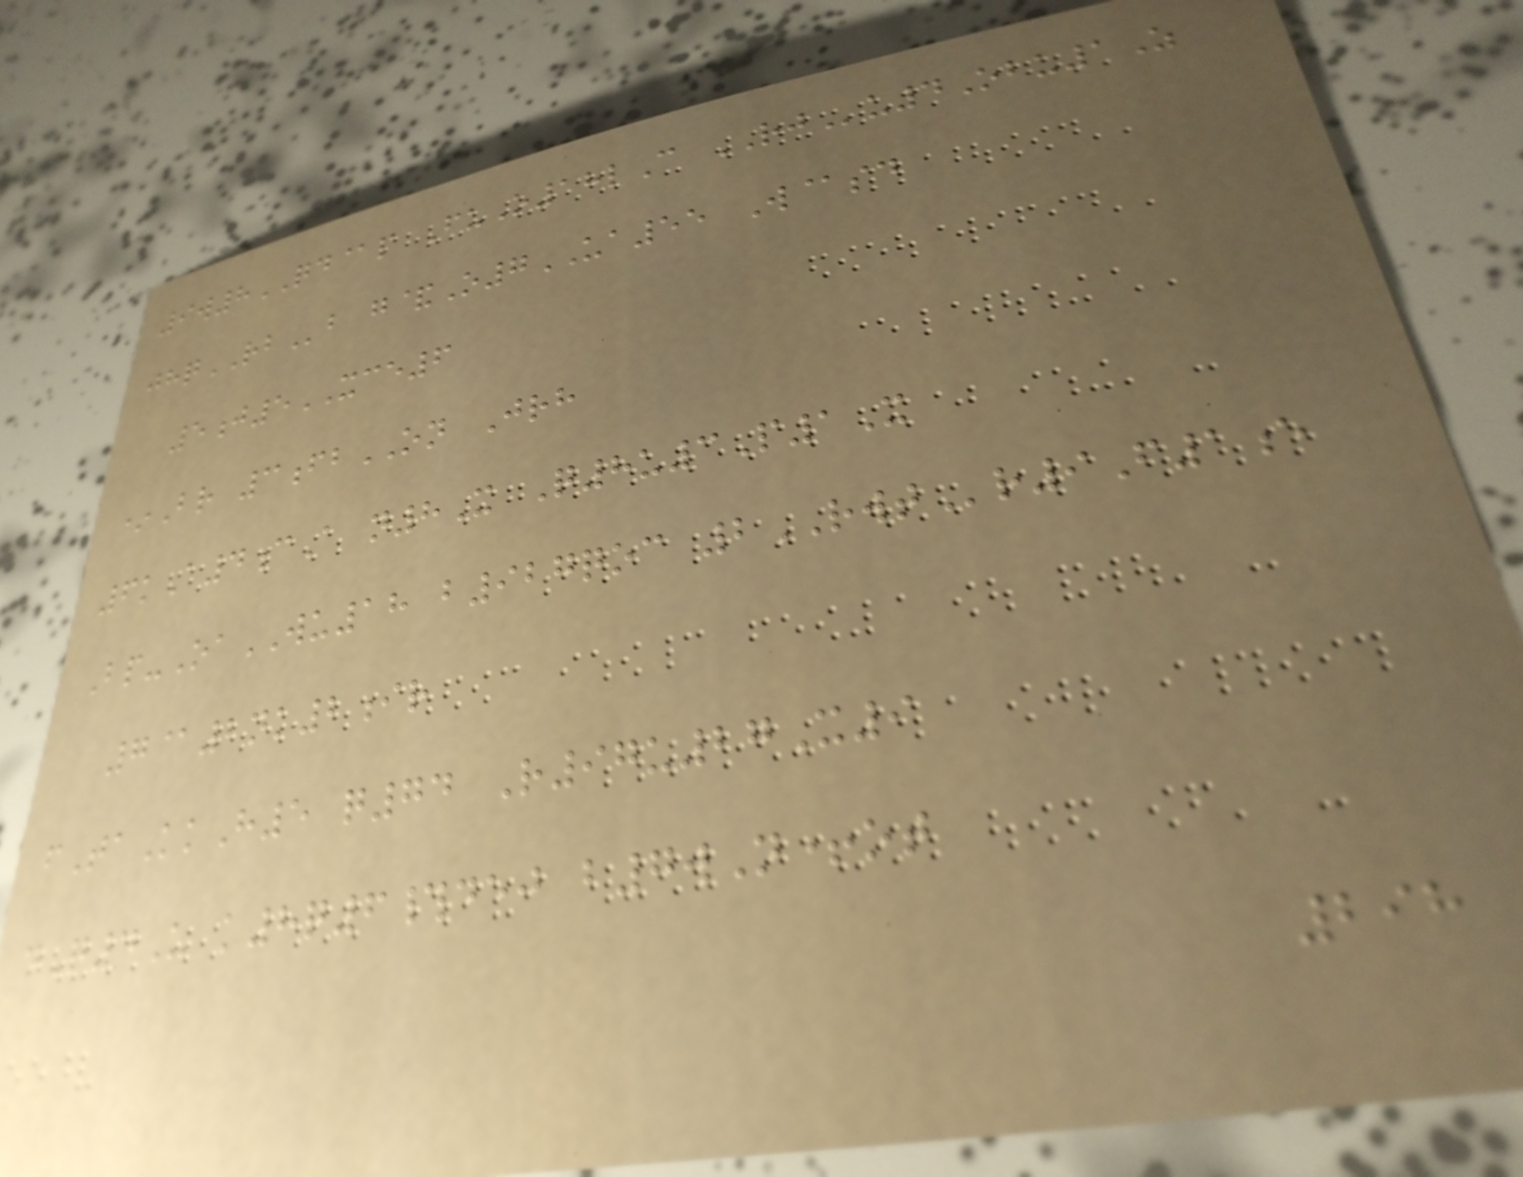9w8QD@p FuO18lC RJu4Obu1Z
jhqRBb g&O7UA55 W@sd
5j5XCE6
*Br 3fbON Jrh
6kA4cA n8X Q8u3P1X
Bp-OaWU18 b927qoc 2RWTr9F1e
7@2nk2ir
fTaKkH5 q74 R97u27X9
dQ4U k8q6#dej b7wN+ot
298
